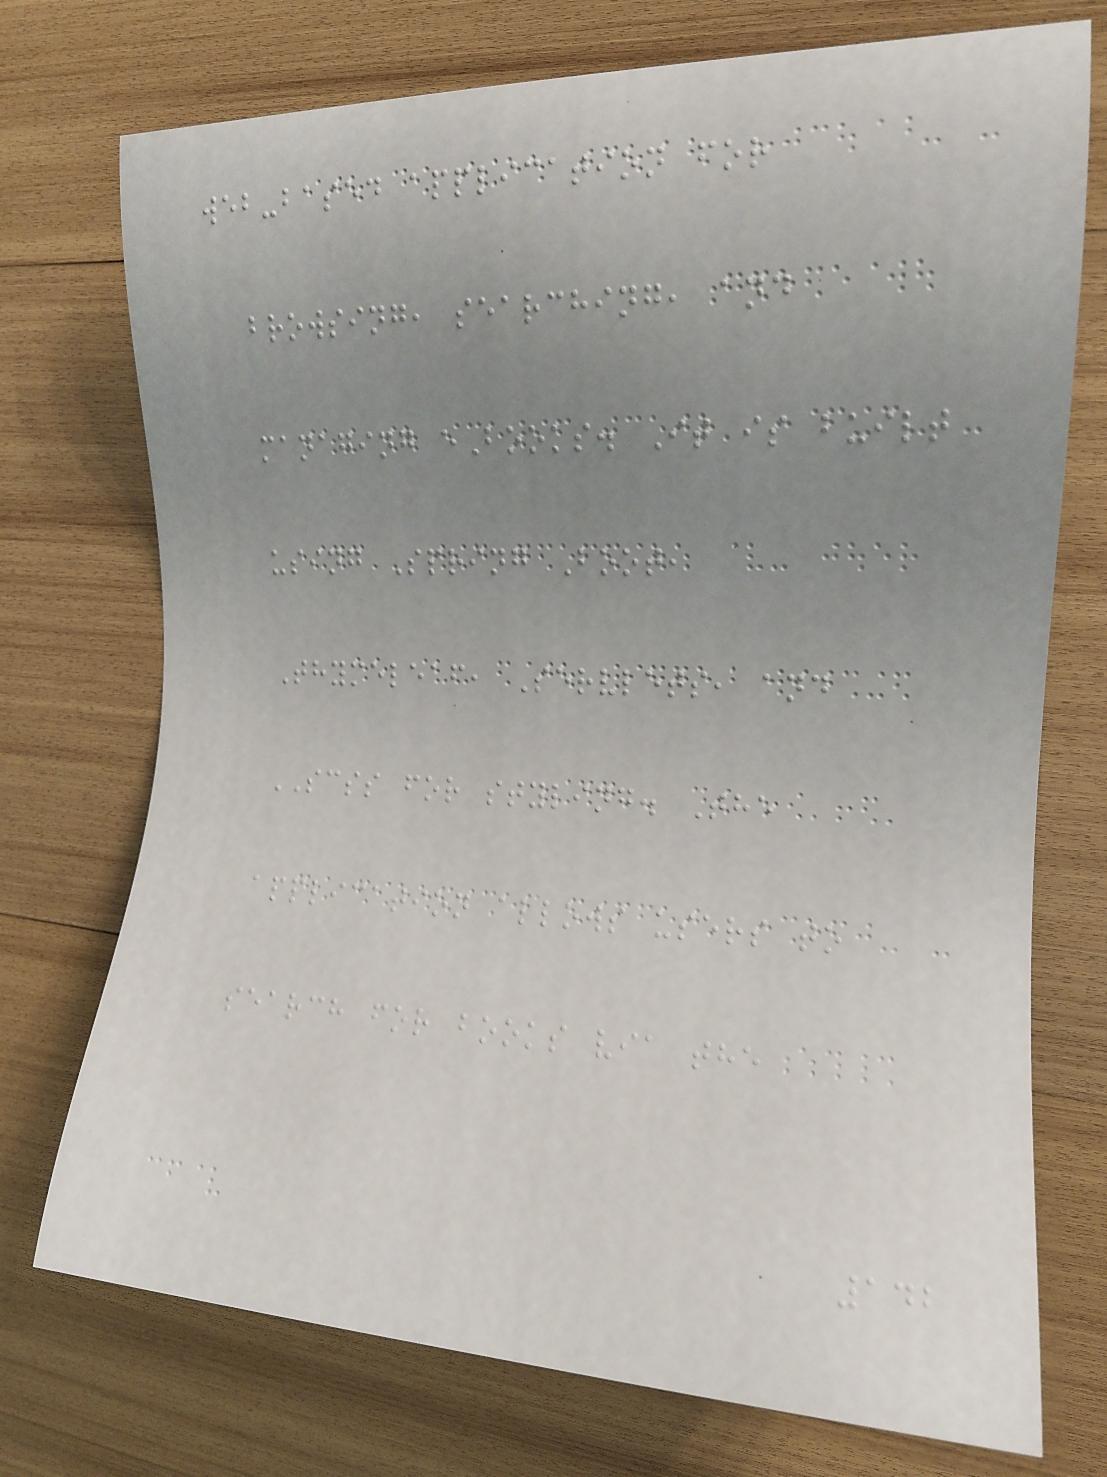web-based application for
browsing, searching, and
managing eBooks. It is built
using Spring Boot,
Thymeleaf, Servlets, and
SCSS for styling. The
application allows users to
search for books via the
142
